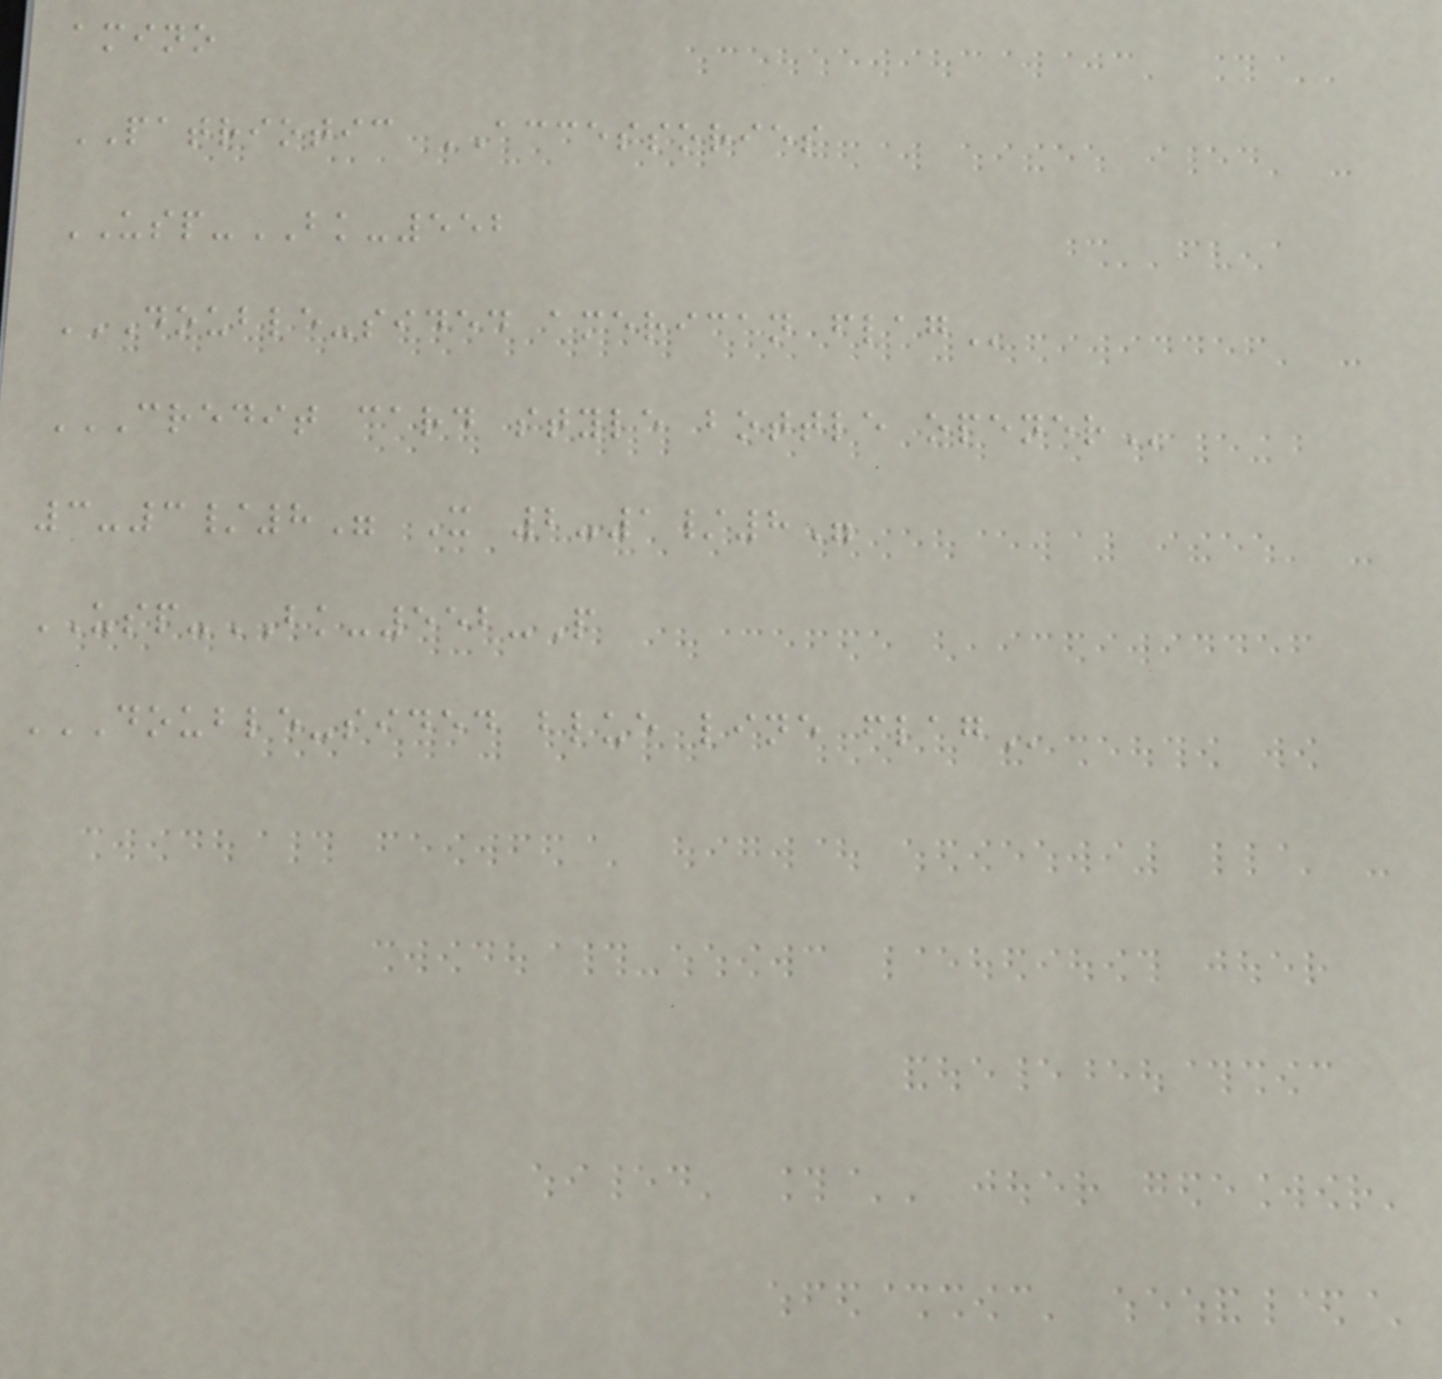amino
PATRIOTIC ACCESSORIES
USP-BK-552
DOUBLE-SIDED AMERICAN FLAG
CREDIT CARD STYLE BOTTLE OPENER
3-3/8" X 2-1/8"
USP-BK-552-P
DOUBLE-SIDED BLUE LINE FLAG
